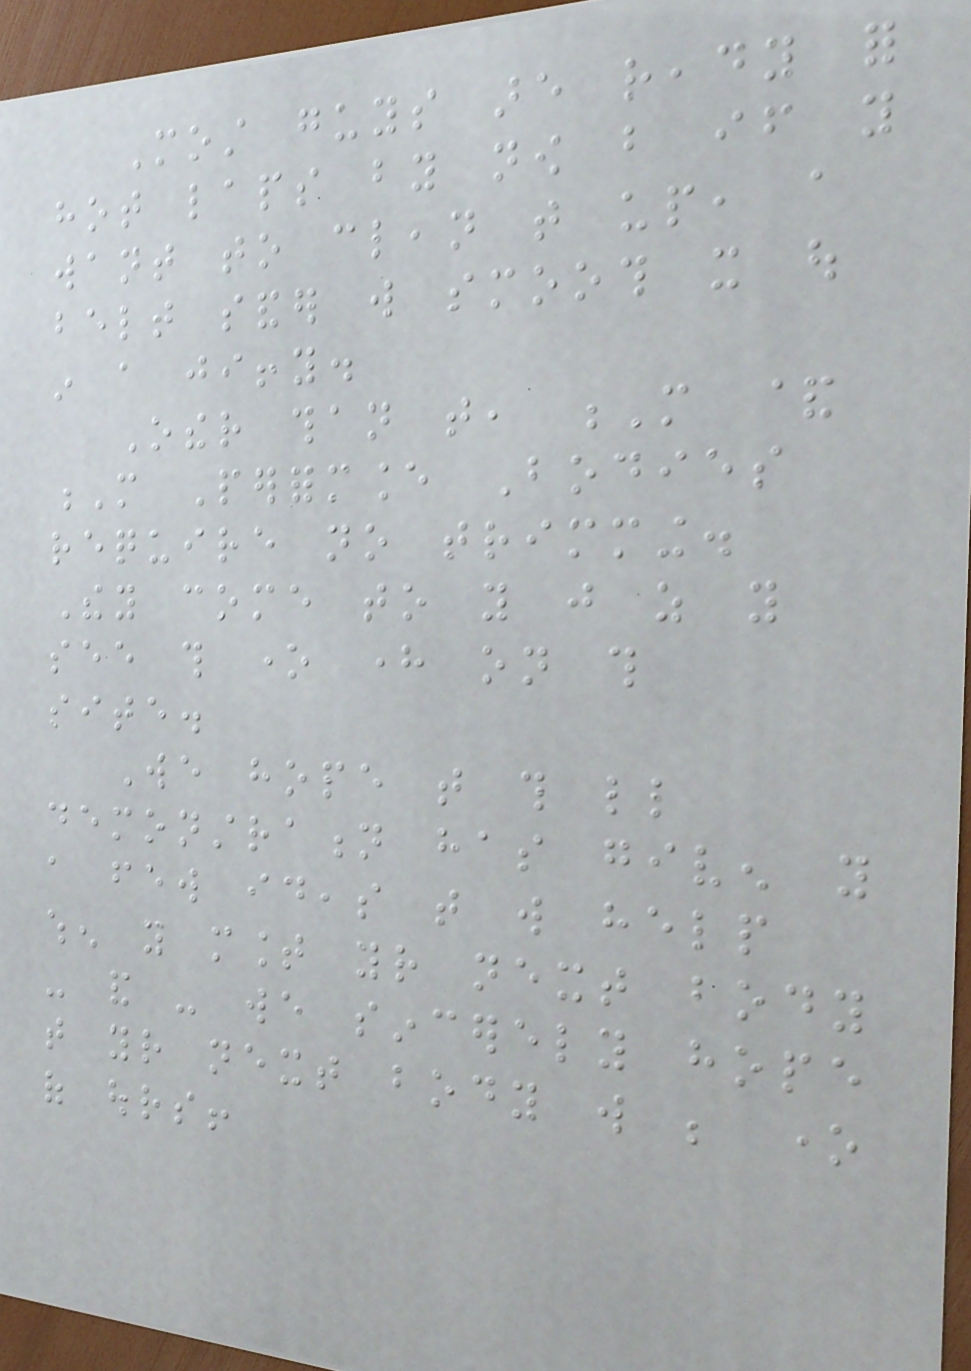Most guys are ready for
hot laps by now but if you
want to clean that up, a
belt sander will smooth it out
in a jiffy.
Other than that, M &
M Performance Bodies
require no trimming.
They come to you just as you
see this one here on this
site.
We hope that this little
demonstration has given you
a few ideas that will help
when you mount your next body
- and - we sincerely hope
that your next body will be one
of ours!
